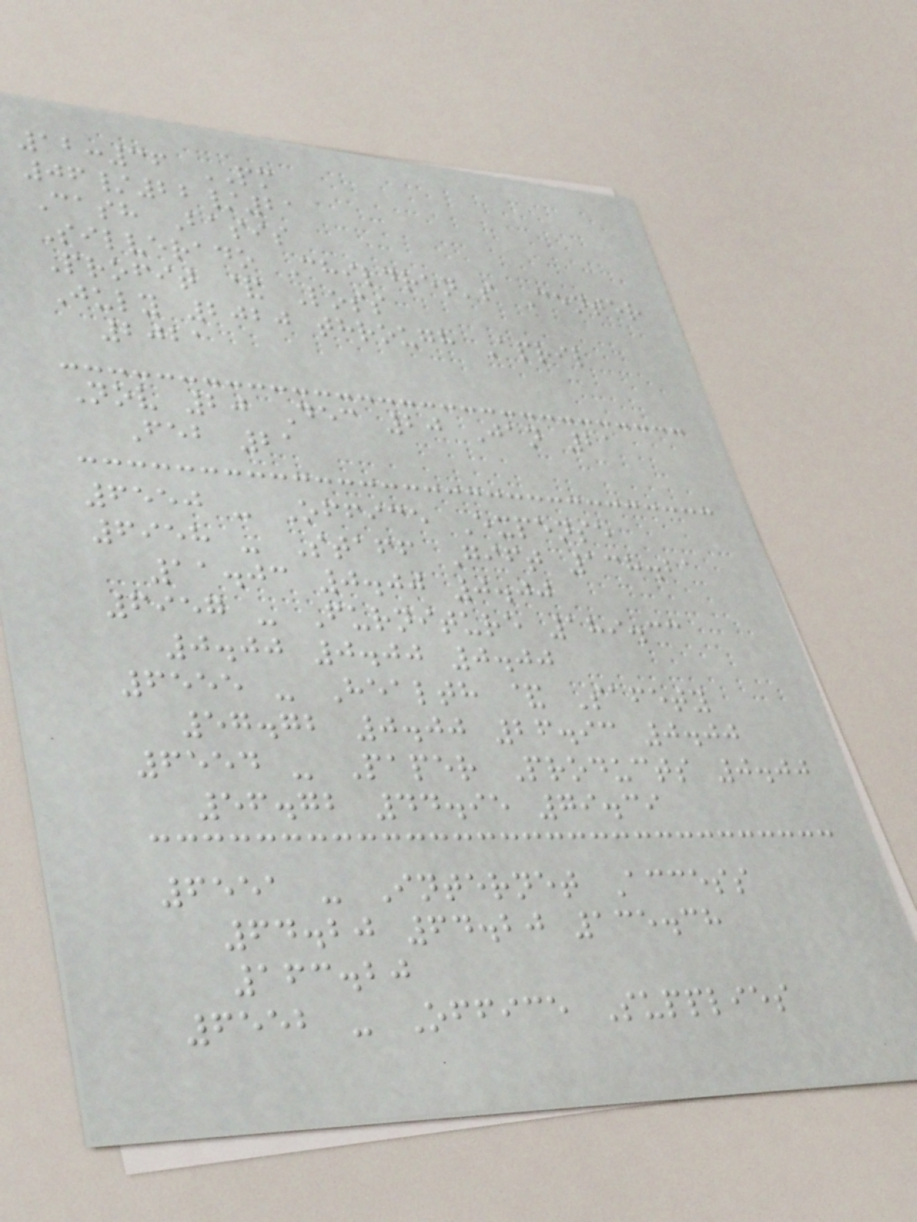12:36 PM
06/22/21
Cash Basis
Silverado Children's Center
Profit & Loss
July 2020 through April
2021
Nov 20 Dec 20 Jan 21
Feb 21
6550 - Office Expense
6958 - Staff Gift 138.21
11.03 0.00 0.00
6957 - Furniture 189.33
0.00 0.00 0.00
6555 - Health & Safety
57.72 0.00 26.93 0.00
6554 - Paper Products 0.00
56.72 44.95 79.39
6551 - Internet Access
64.20 64.20 135.38
163.20
6552 - Office Supplies
